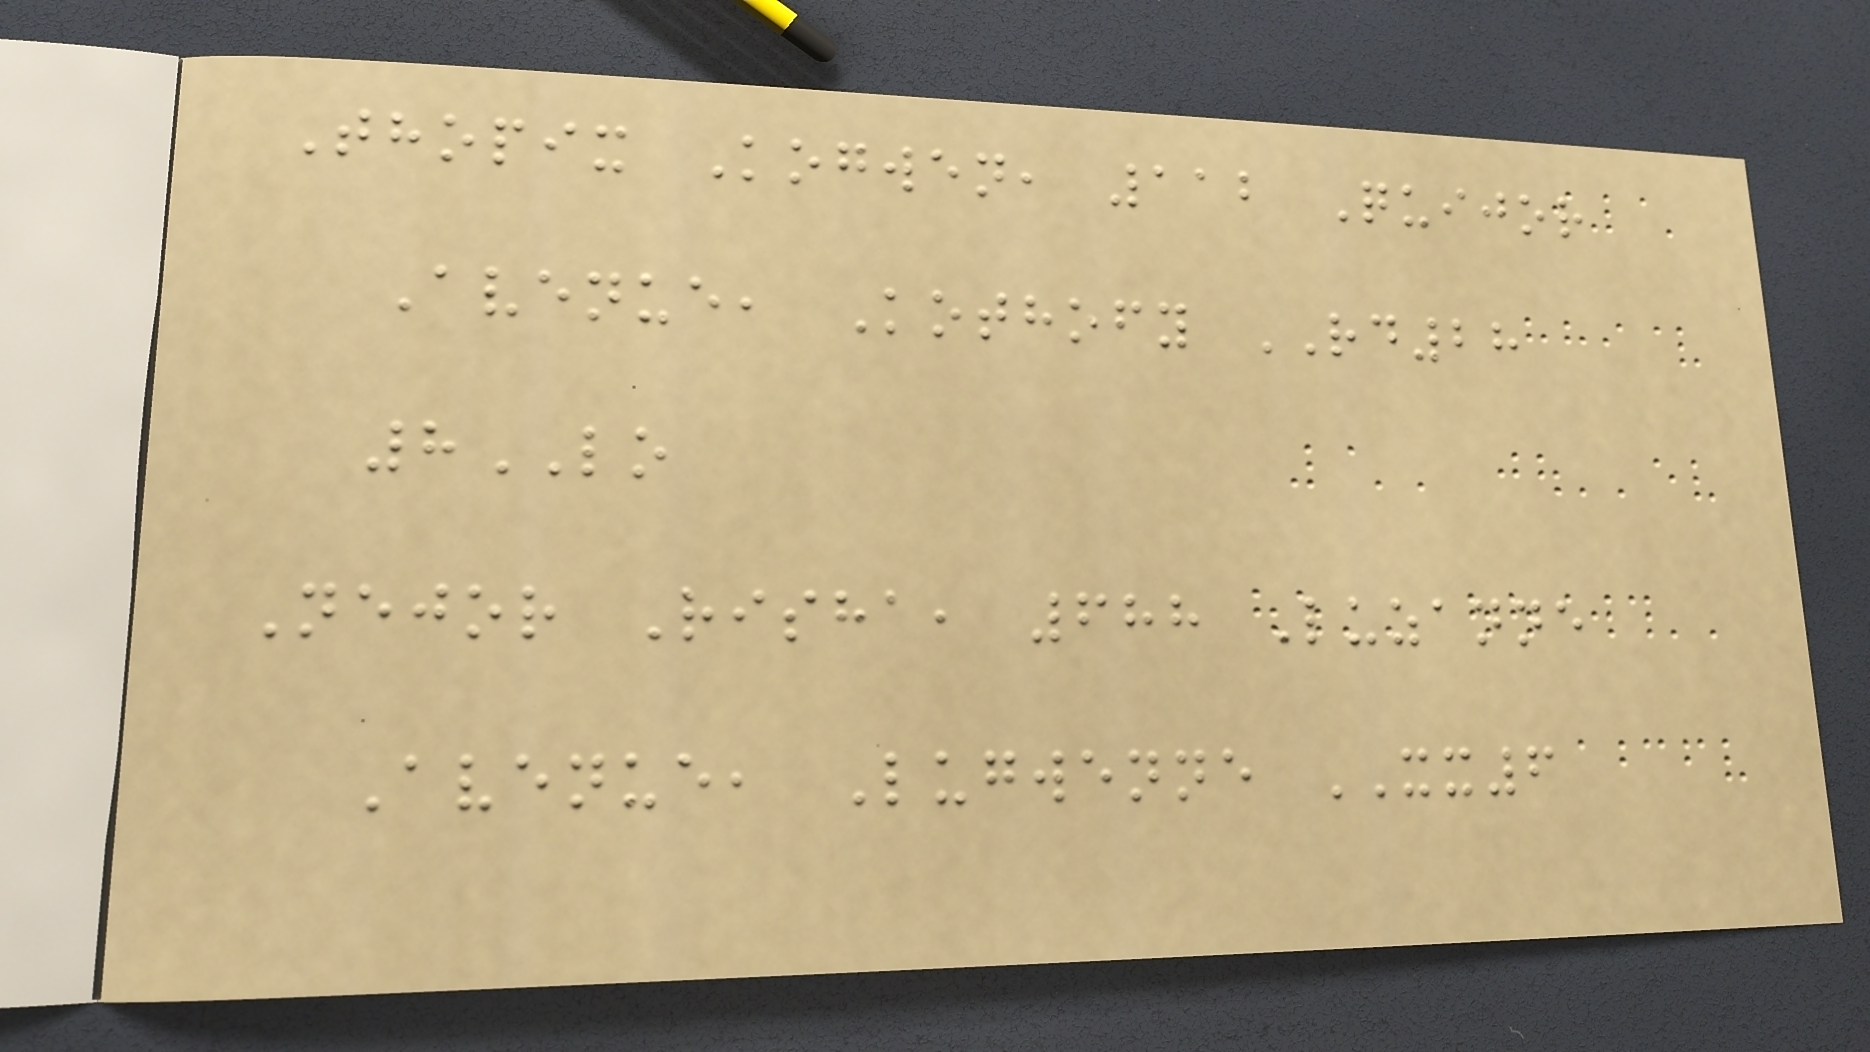Thopix Kogwen, 112 Quijor
Avenue, Kothofy RD28
8LO
Nejor Risha, 688 Luzanne
Avenue, Lugwenne XX6
